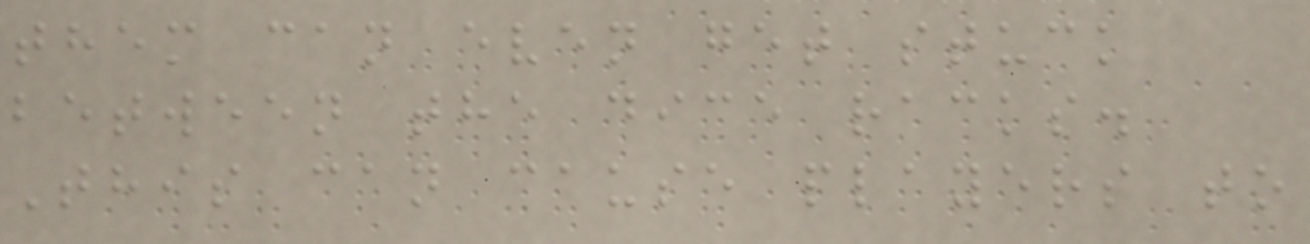them can even get stuck
between the dice racks.
This can cause players to
